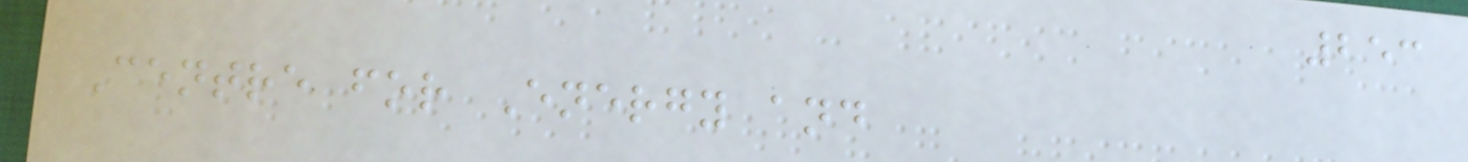253
Centre for Energy and
